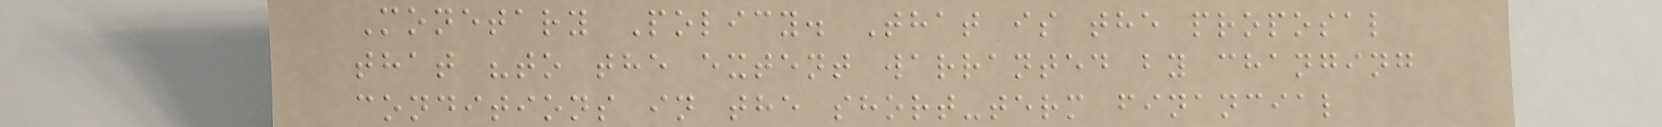Monetary Policy. That is the proposal
that "to the extent warranted by changing
conditions in the short-term financial
